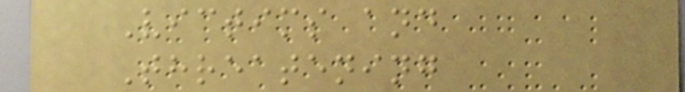Victims and
Threatening
